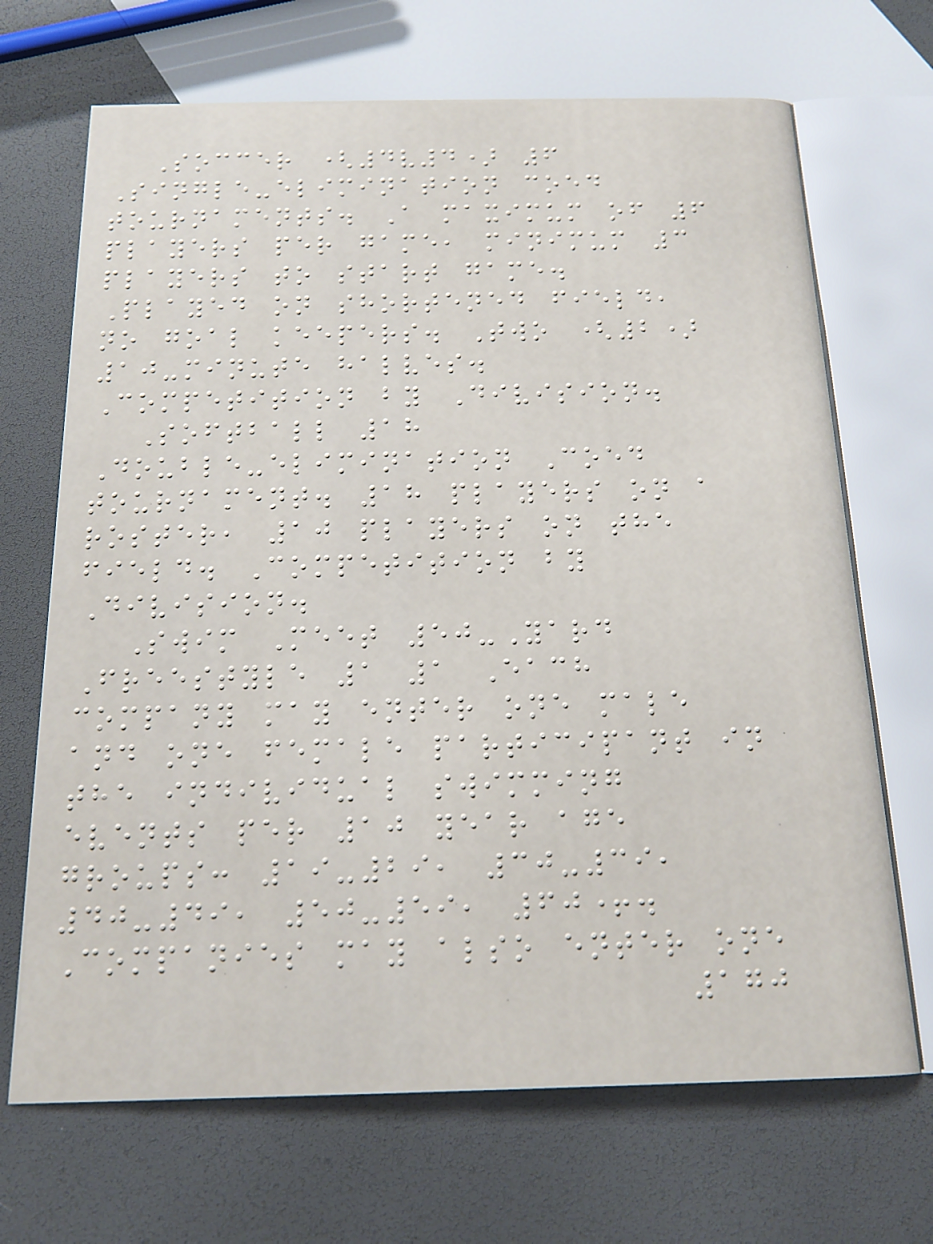Soccer (4v4) 6
Single-elimination coed
tournaments. A maximum of 6
players per game, minimum 3
players to start game.
Played on shortened field,
no goal keepers. Two (2)
10-minute halves.
Competition by Division.
Softball 18
Double-elimination Coed
tournament. 18 players on a
roster, 10 players on the
field. Competition by
Division.
Swim Meet 50-Yard
Freestyle 1 1 Each
company may enter one male
and one female participant in
the individual swimming
events per 10 year age
groups: 19-29, 30-39,
40-49, 50-59, 60+.
Companies may also enter one
170
